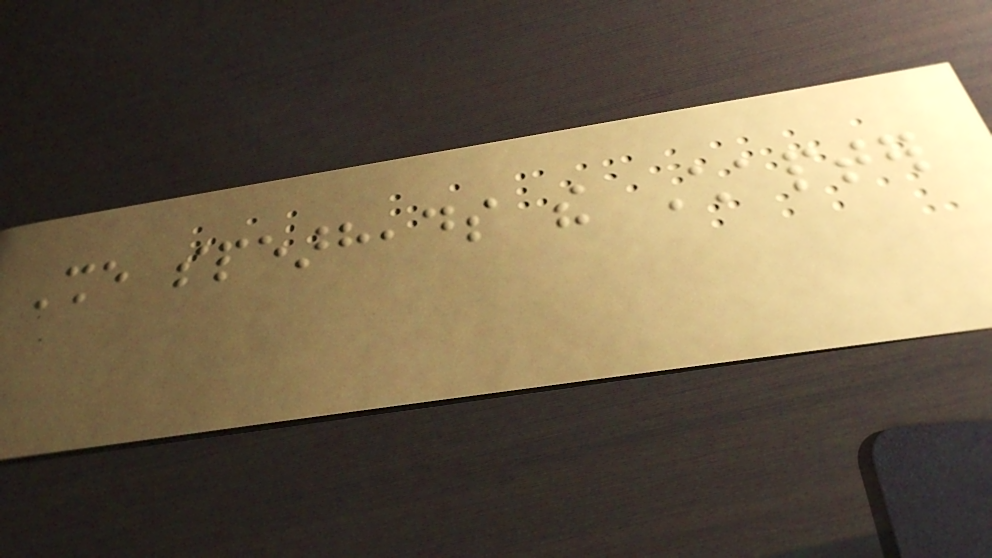She spearheads the Chapter
